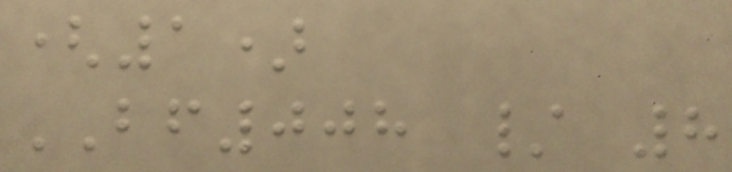(1)
BF008 / 8
